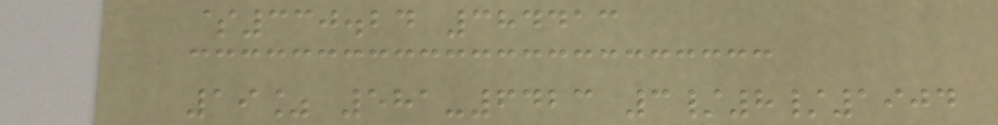$330.24 384413
19% 581-6423 3/8/1904
